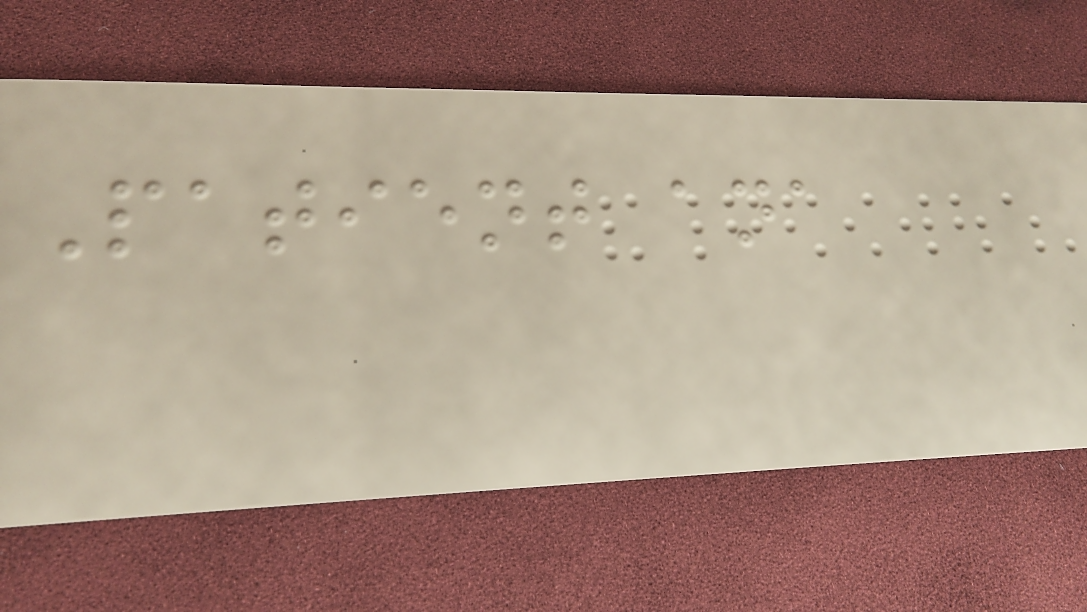Patient ana
